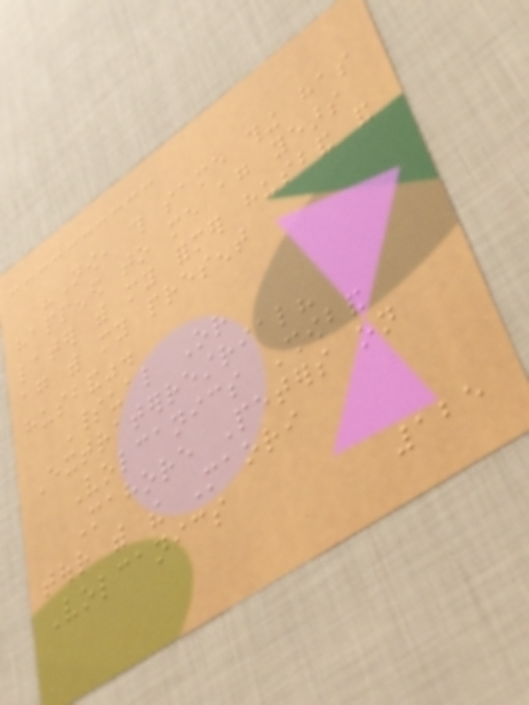"Now, this same thing has
happened to me again years
later with my former husband and
again with my present
husband".
Spiritual Or
Extraterrestrial?
Volcanics Showband
Mahore Peters on
tour with the Maori
Volcanics
125
